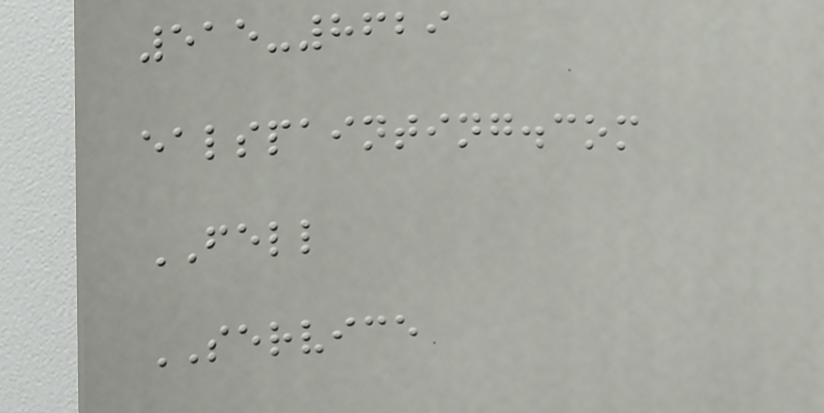515-8629
ealspainting.com
FELL
SERVICE
